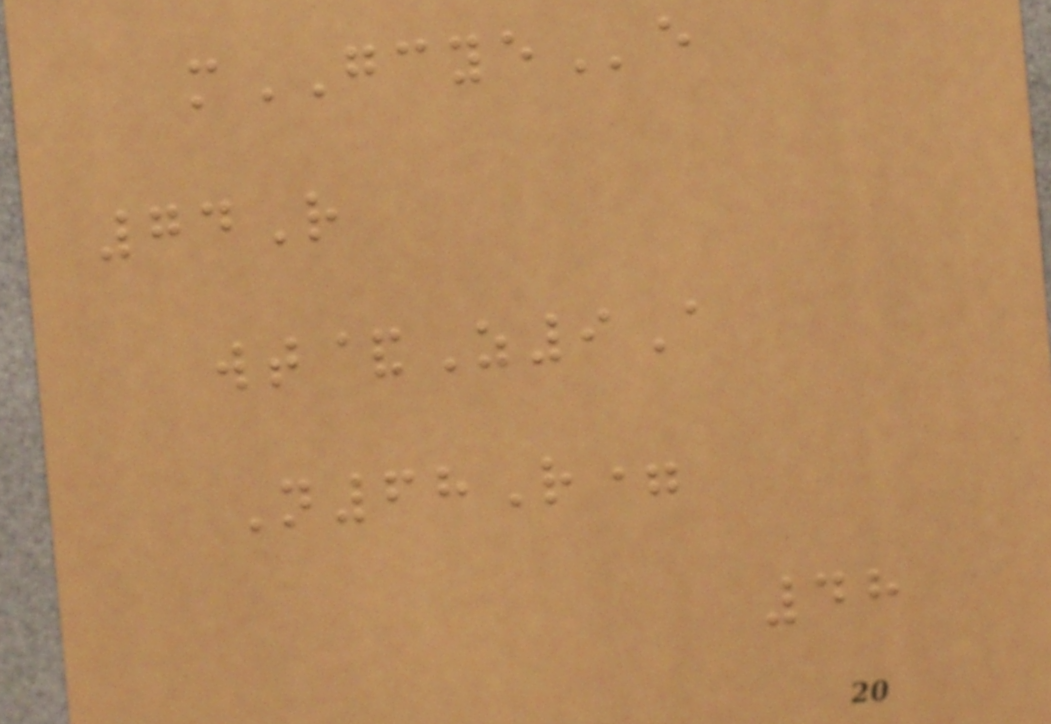mGCYEe
74R
wt&Z9A
N68R=
48
